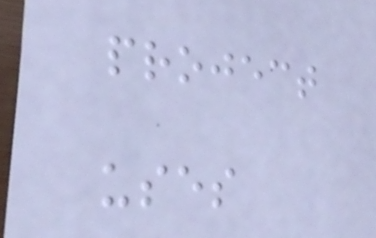project
uses
